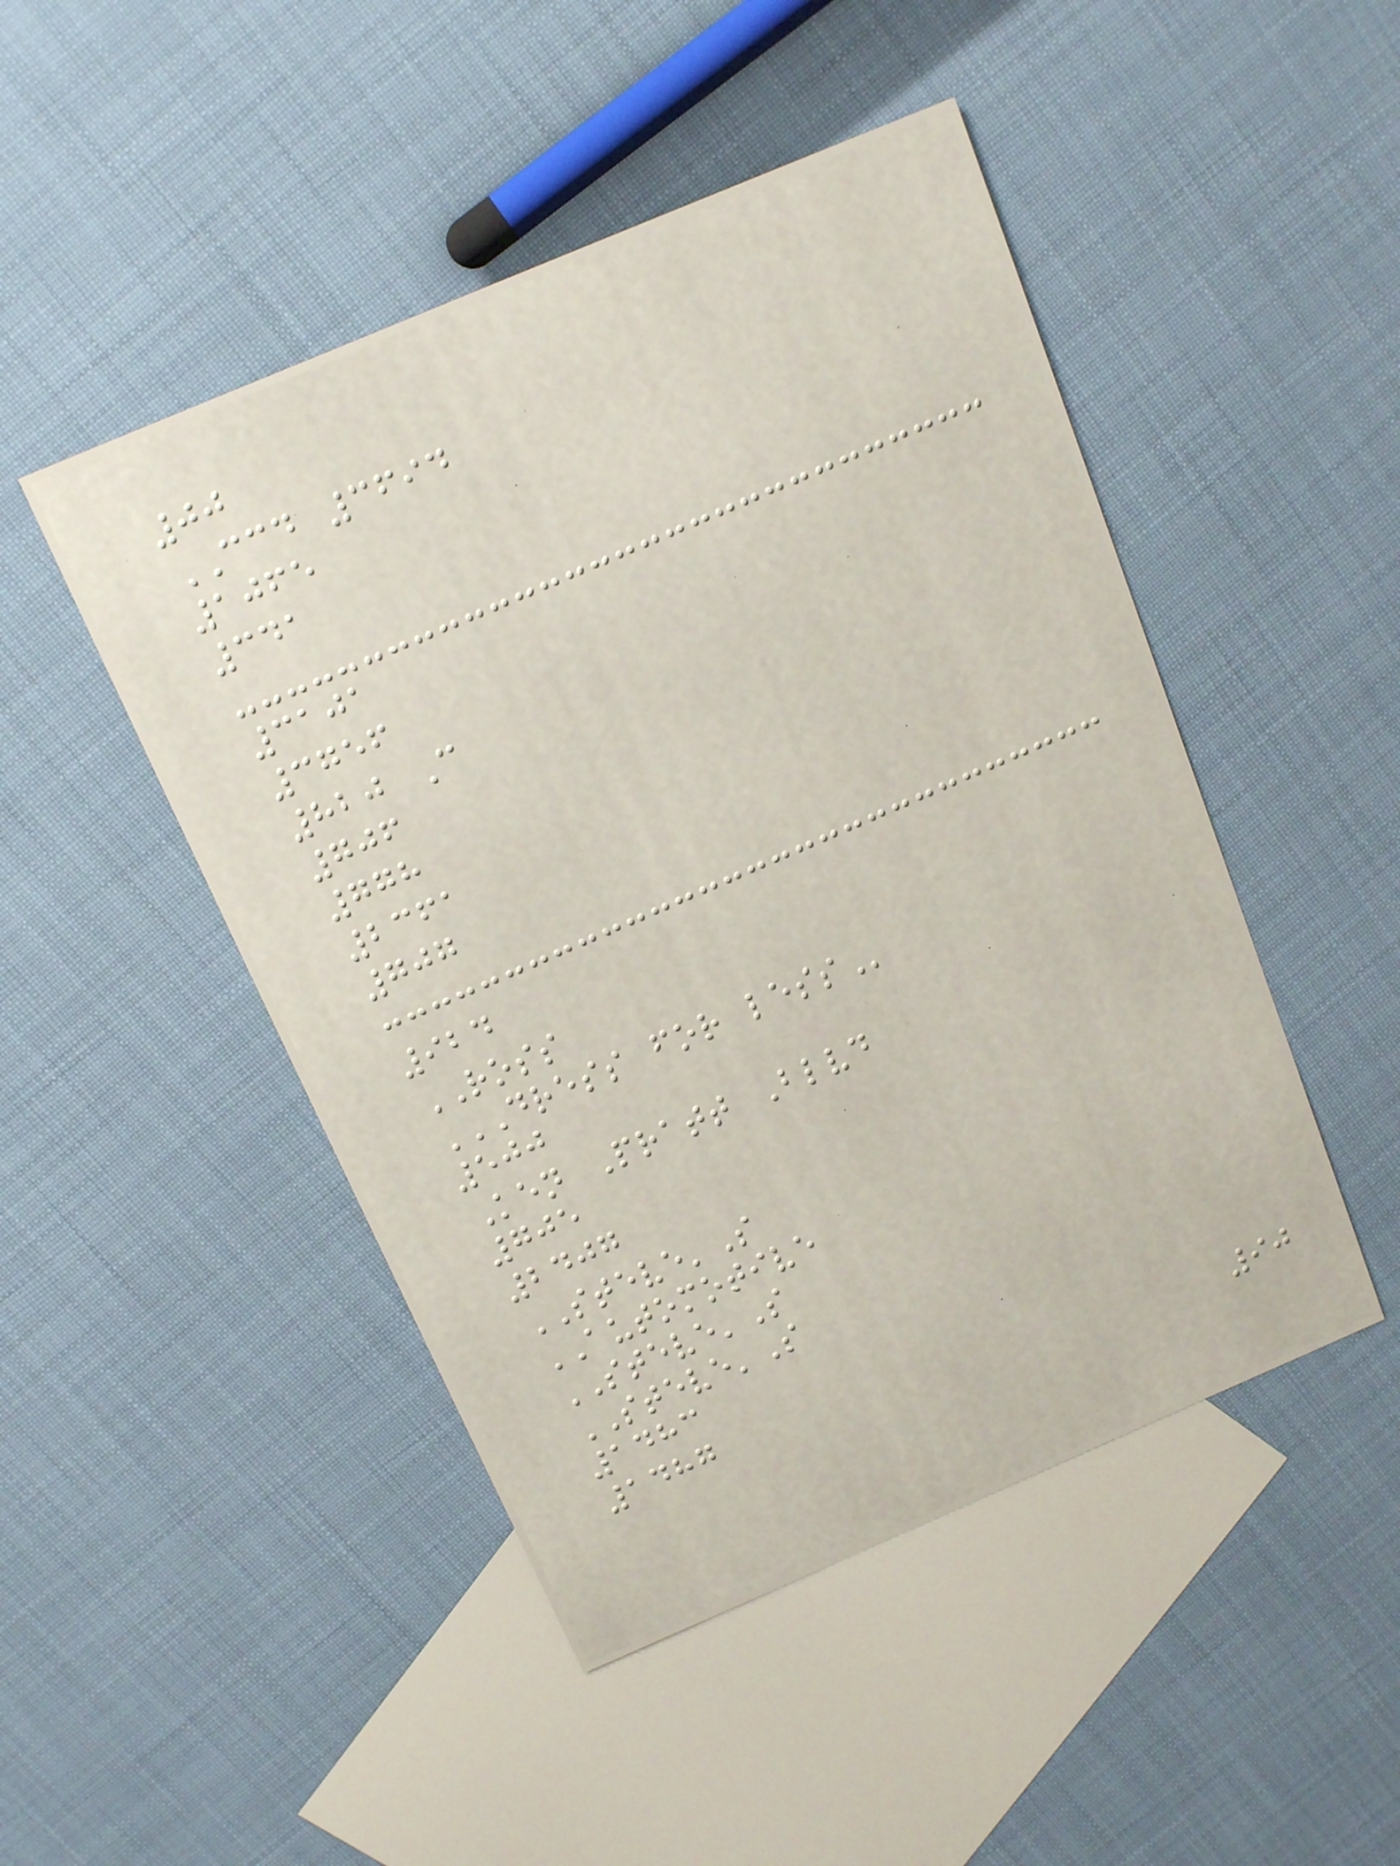00
CCD 3694
1065
341
3101
3756
820 C
706
778
2361
707
924
ROSS
DRESS FOR LESS
500
Ken Pratt Blvd
705
2407
STEVE'S
AUTOMOTIVE
STEVE'S
STEVE'S
1483
1487
90
